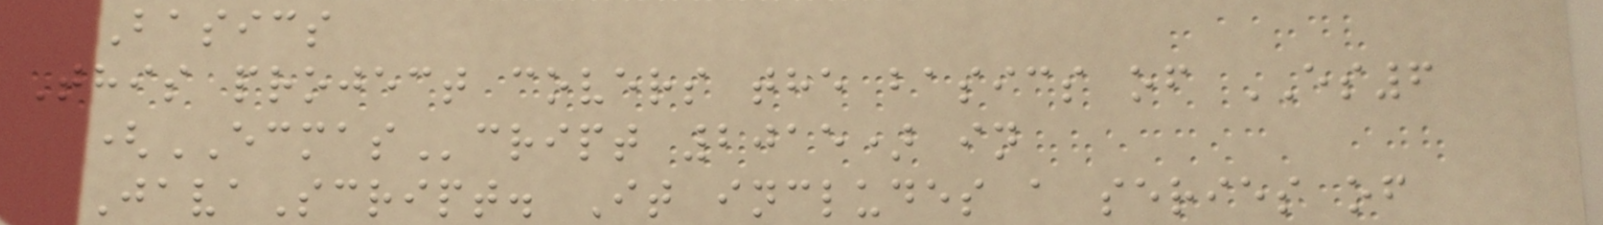Basics
This project covers the basics of ES6
(ECMAScript 2015) in
JavaScript. It includes a series of
